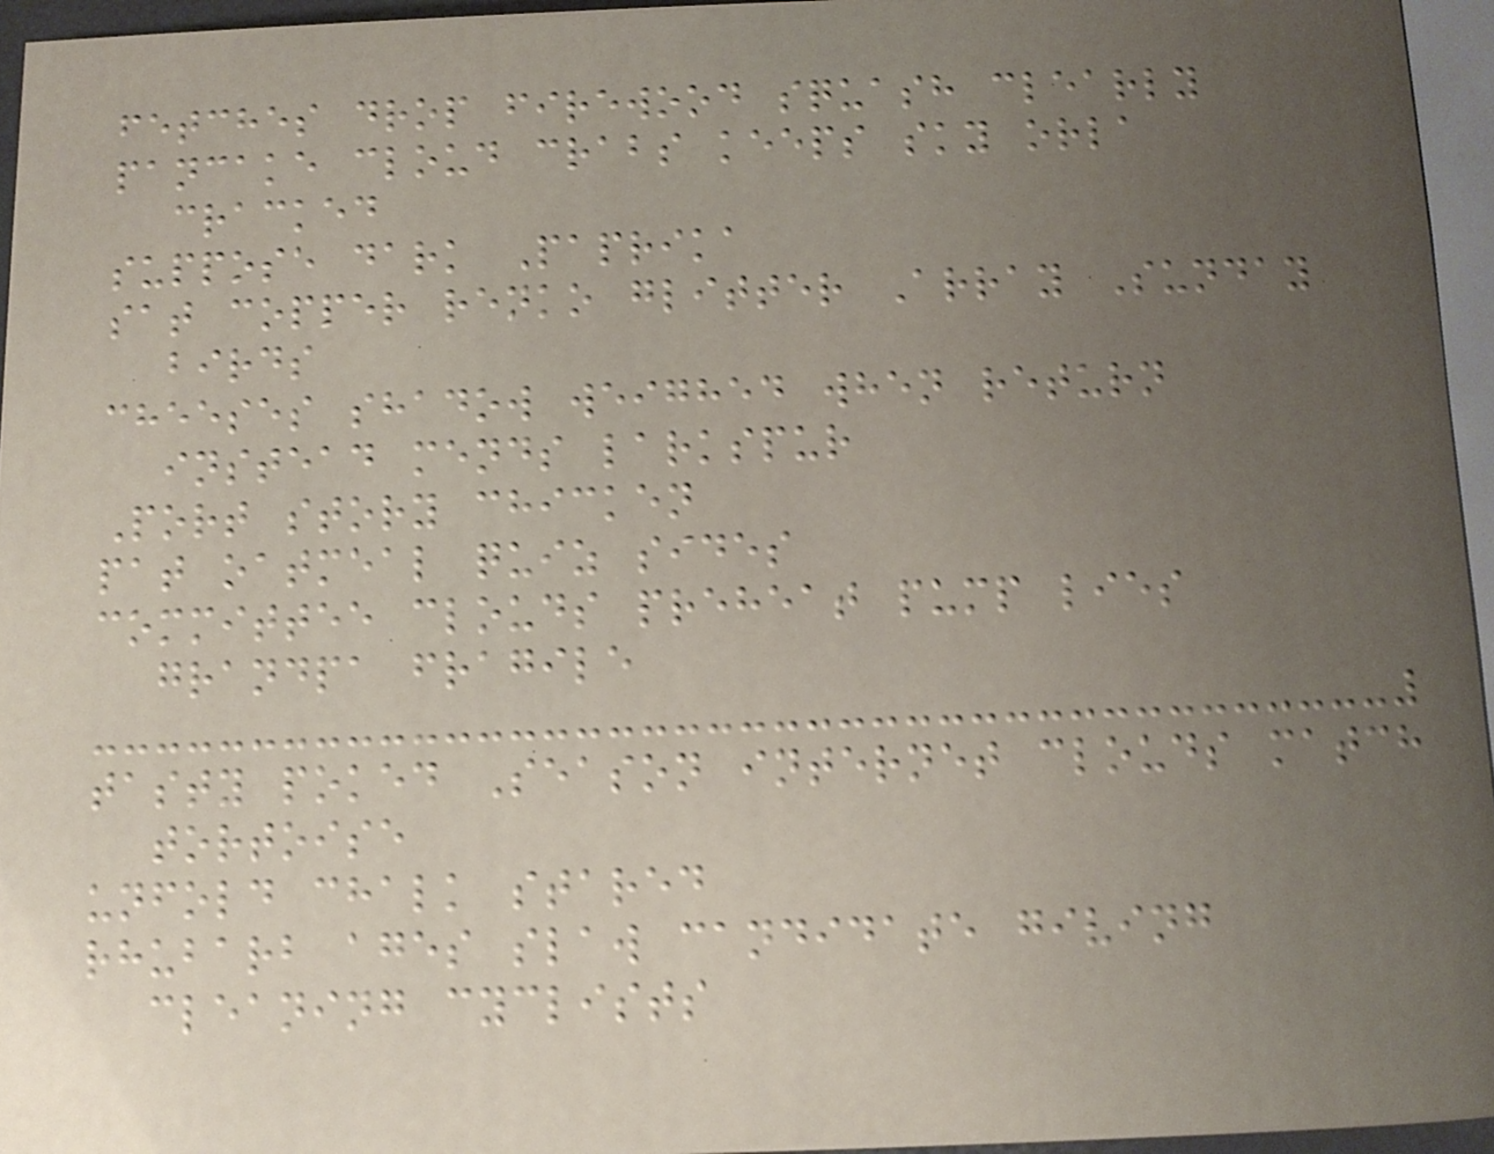fetches drop firewood squash clearly
pancake cloud crabs keeps sky orla
cracked
suppose dark Paprika
sat copper renko glitter Array Sunday
birds
cheeses shadow weighed when return
instead mends larkspur
Port story chicken
pat oatmeal quiz sides
committee clouds preheat pump lies
grandpa fragile
tasty poked Season internet clouds match
tortoise
unfold chalk stared
rhubarb ages slaw candidate giving
cleaning cyclists
